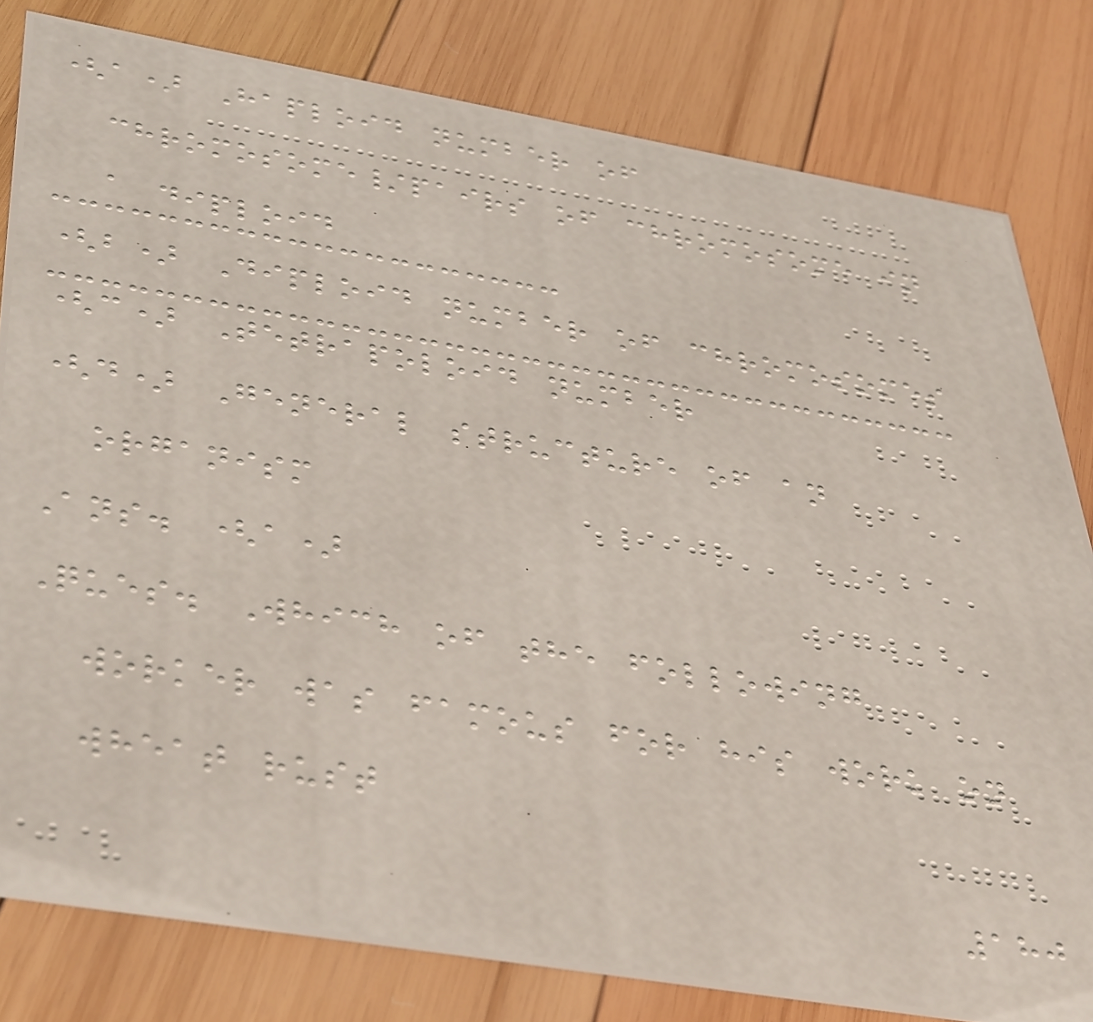(a) Haploid number of
chromosome/pairs of chromosome in
a diploid
(b) Diploid number of chromosomes
(c) Tetrapoloid number
(d) General structure of an
organism
Ans. (a)
Ques. Which of the following
worker was famous for his work on
wheat rust
180
